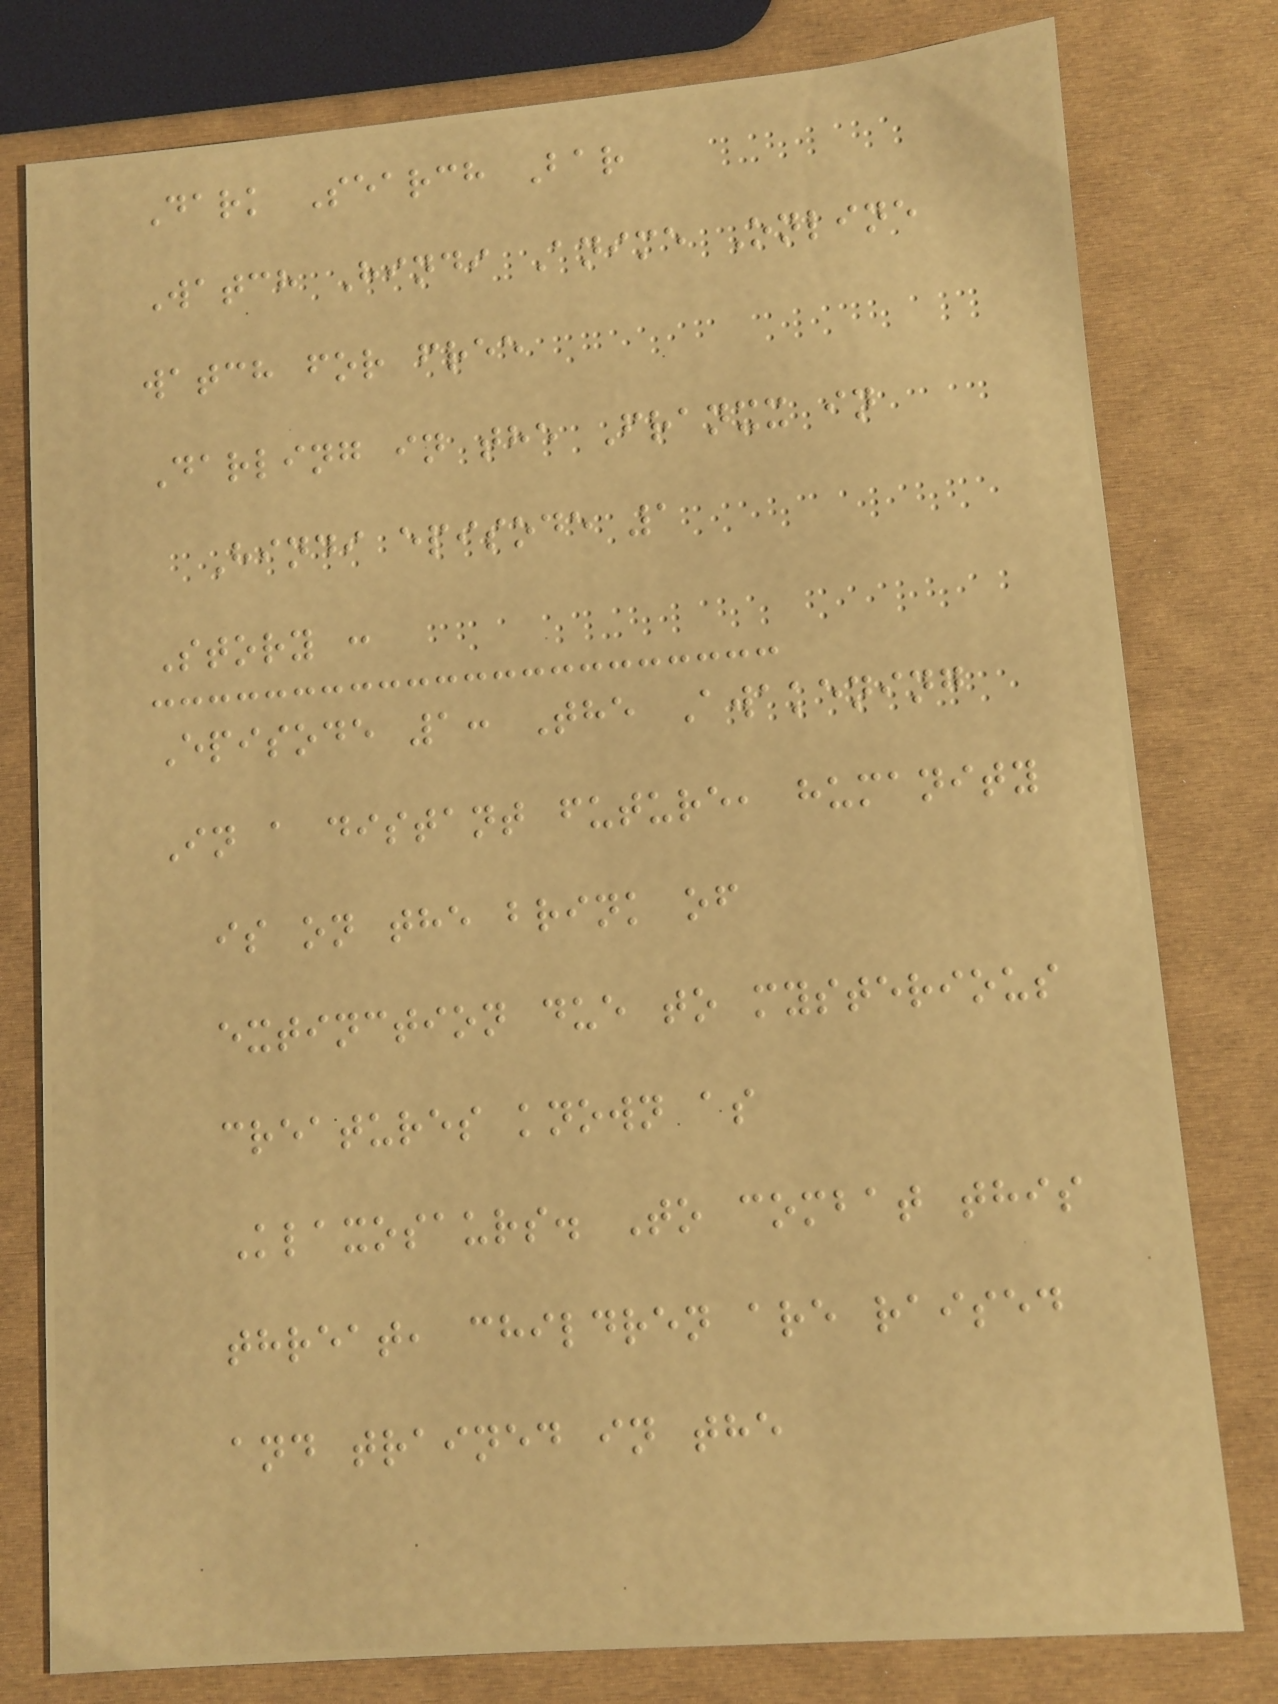Dark Search Bar
Watch Hindi Anime Online
watch for free
Darling in the Franxx in
Hindi episode 1
Story :
Episode 1: The Awakening
In a distant future, humanity
is on the brink of
extinction due to mysterious
creatures known as
Klaxosaurs. To combat this
threat, children are raised
and trained in the
